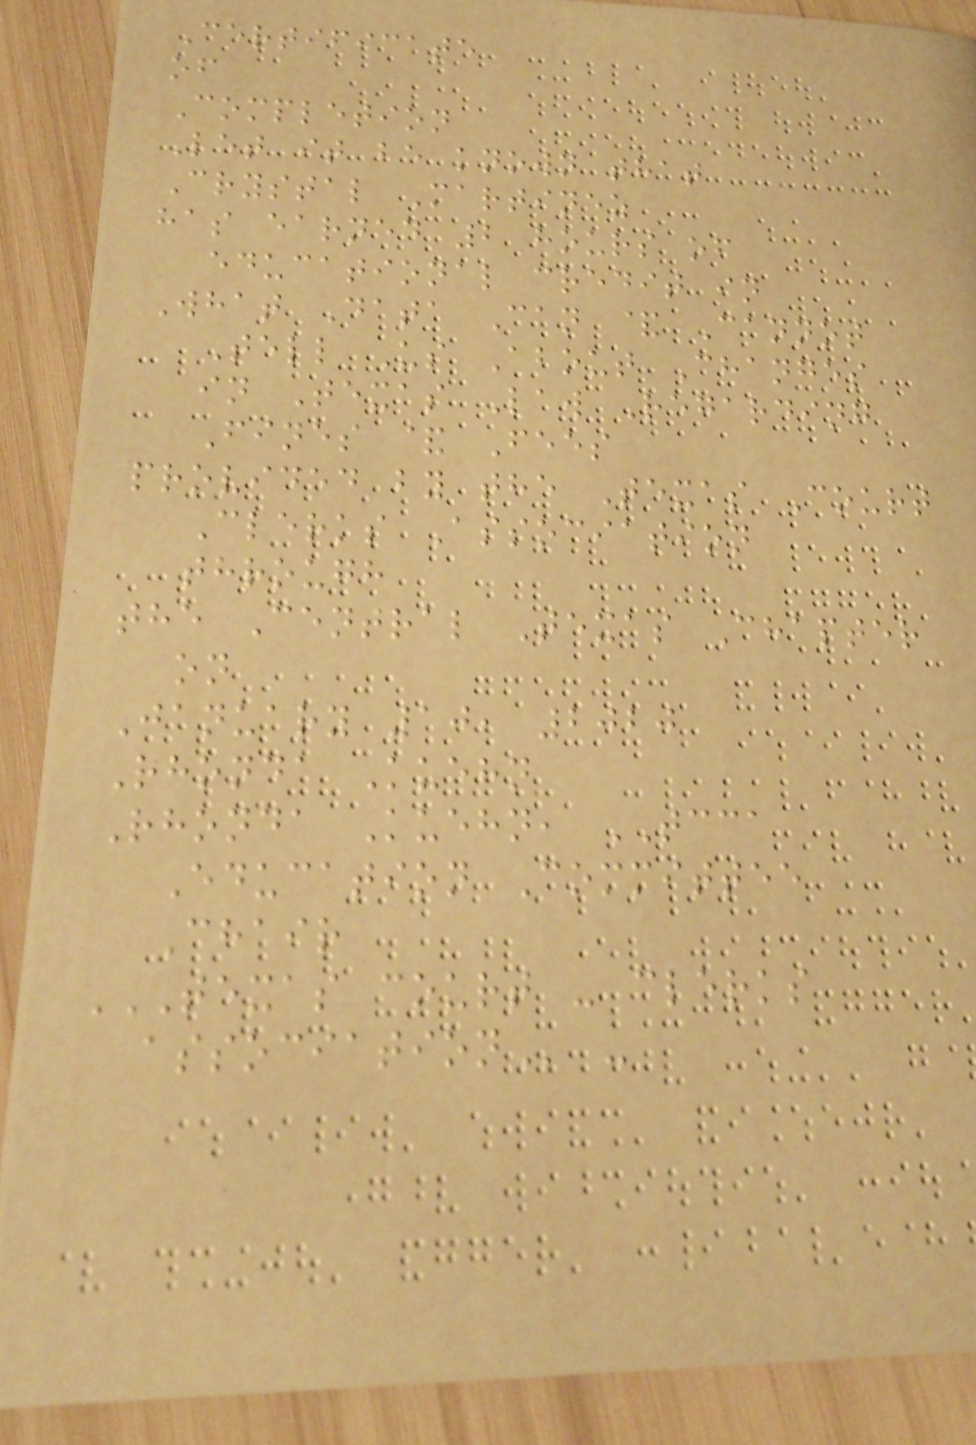Certificate
of
Completion
Let it be known that
Crystal Martinez
has earned 2 hours of
educational credit in
What Data Can & Cannot
Tell Us About Changes
in Texas Law Regarding
Fines & Fees
provided by the Texas Court
Clerks Association
through
the Central Texas Chapter
on
January 10, 2020
Rhonda Kuehn
Rhonda Kuehn, TCCA
Education Committee
Chair
TEXAS COURT - CLERKS
ASSOCIATION -
